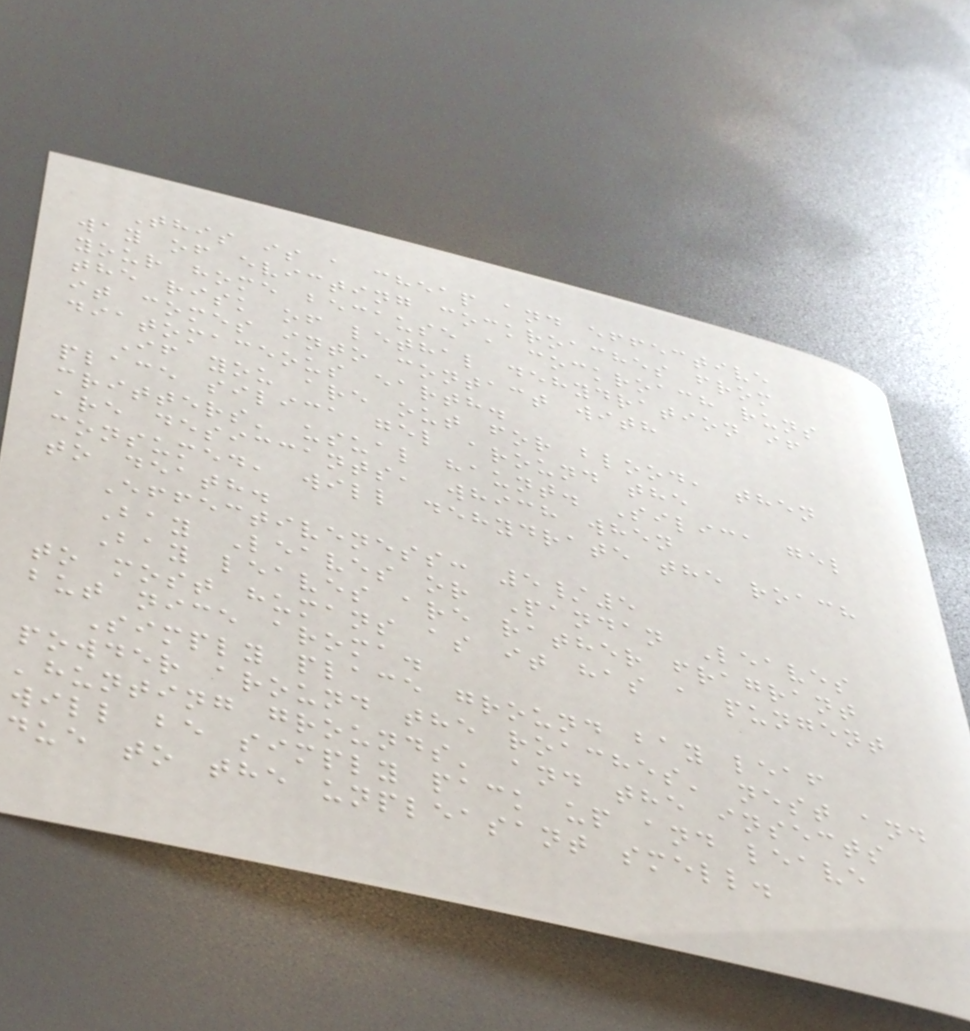This is a cheap and effective
way of evicting cockroaches from
your home because a cockroach runs
the risk of lethal dehydration if
it comes into contact with
diatomaceous earth.
If you are out for blood, then
place silica gel around the
critters' usual haunt. Silica gel
are desiccants, which when
consumed, will dehydrate the roach
to death.
Effectiveness: 5/5
Bay Leaves or Pandan Leaves
Bay leaves are rather fragrant
to most humans as it has a pungent
but nice aroma.
Simply place ground bay leaf
powder around the roaches' nest and
'hunting grounds' and the insects
will be simply pack up and leave
due to the unpleasant smell.
